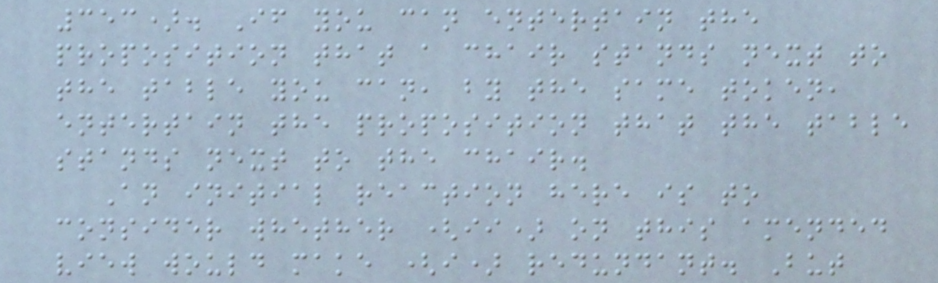353). If you can entertain the
proposition that a chair stands next to
the table you can, by the same token,
entertain the proposition that the table
stands next to the chair.
An initial reaction here is to
consider whether (ii) on this amended
view would make (i) redundant. But
